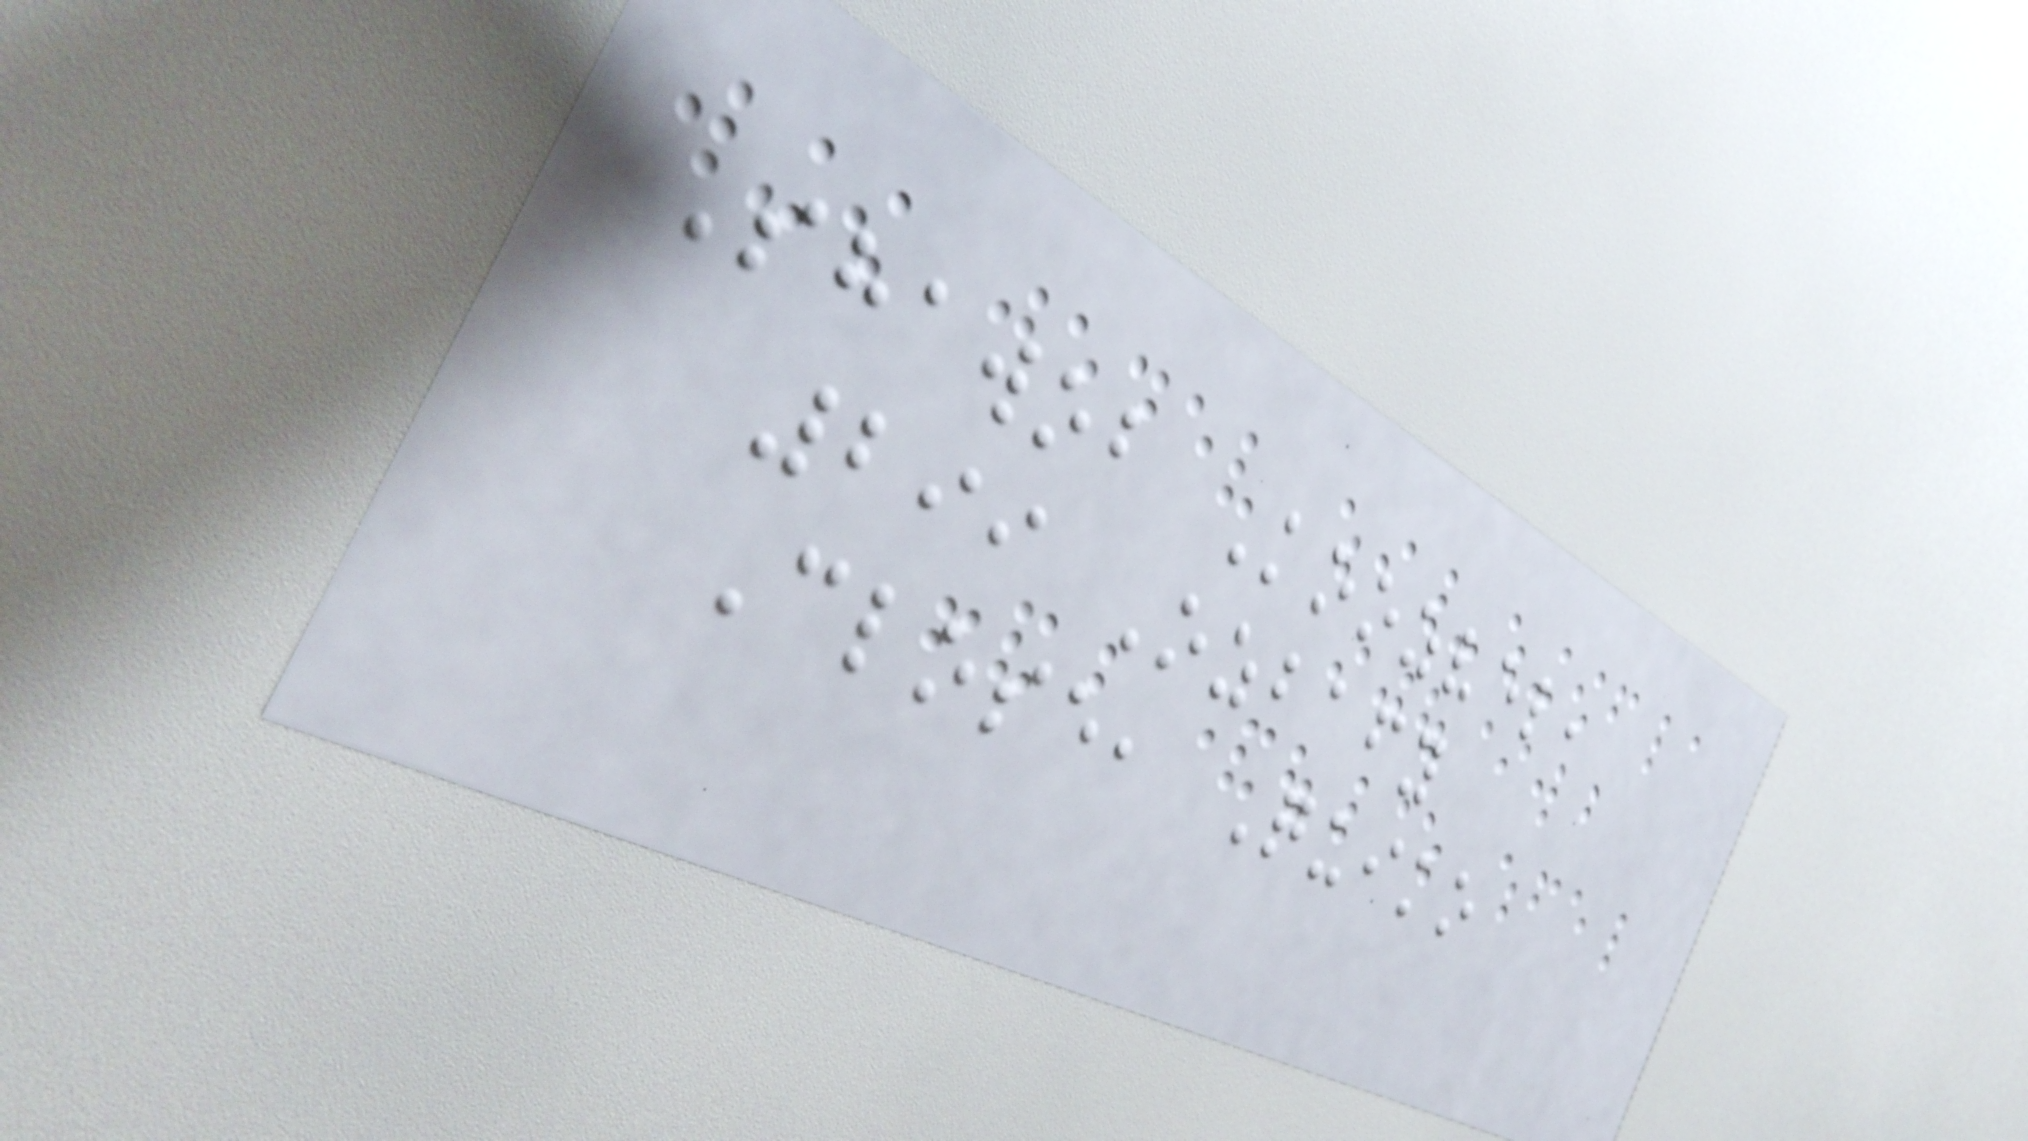Shawob Koozvel,
299 Ozbafy
Close, Quiko
